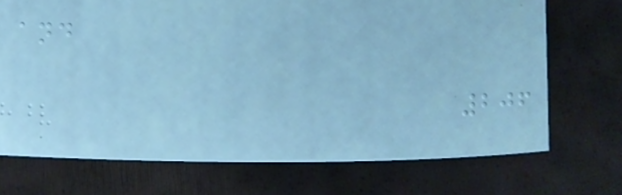and
206
